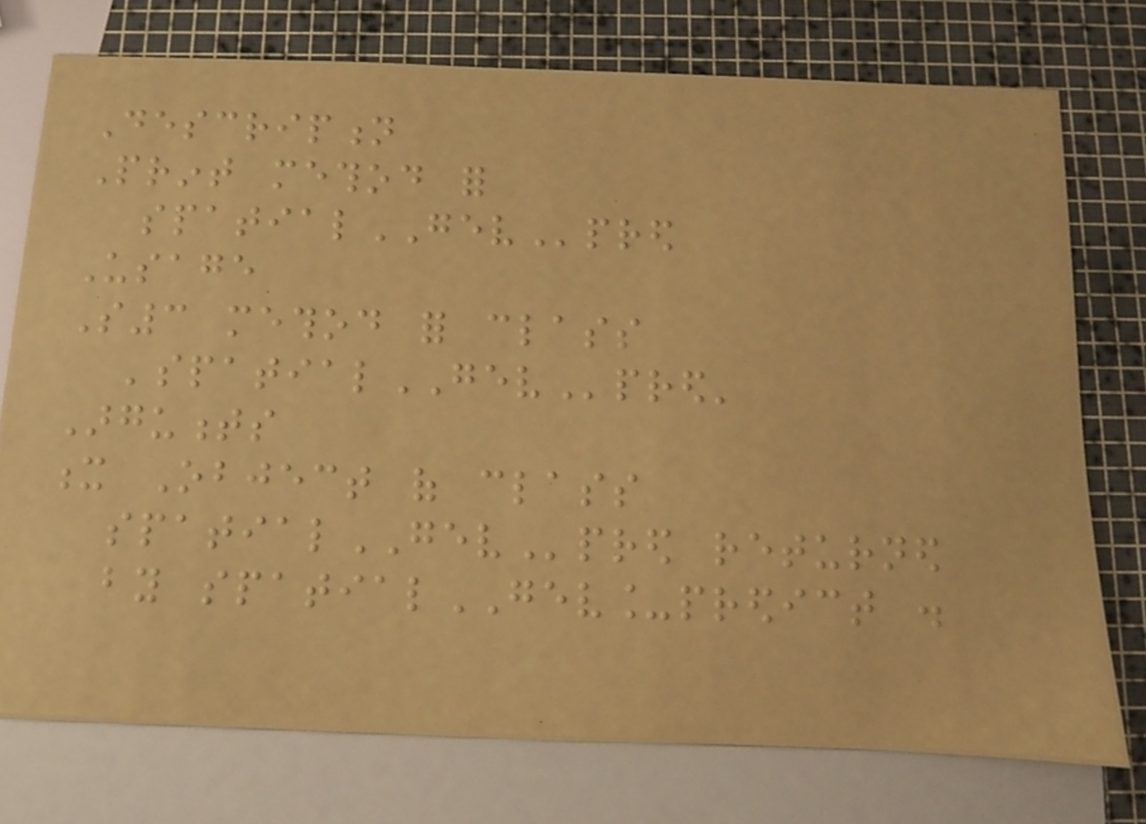Description
Print method for
spatialGEVpred
Usage
S3 method for class
'spatialGEVpred'
Arguments
x Object of class
spatialGEVpred returned
by spatialGEV_predict .
